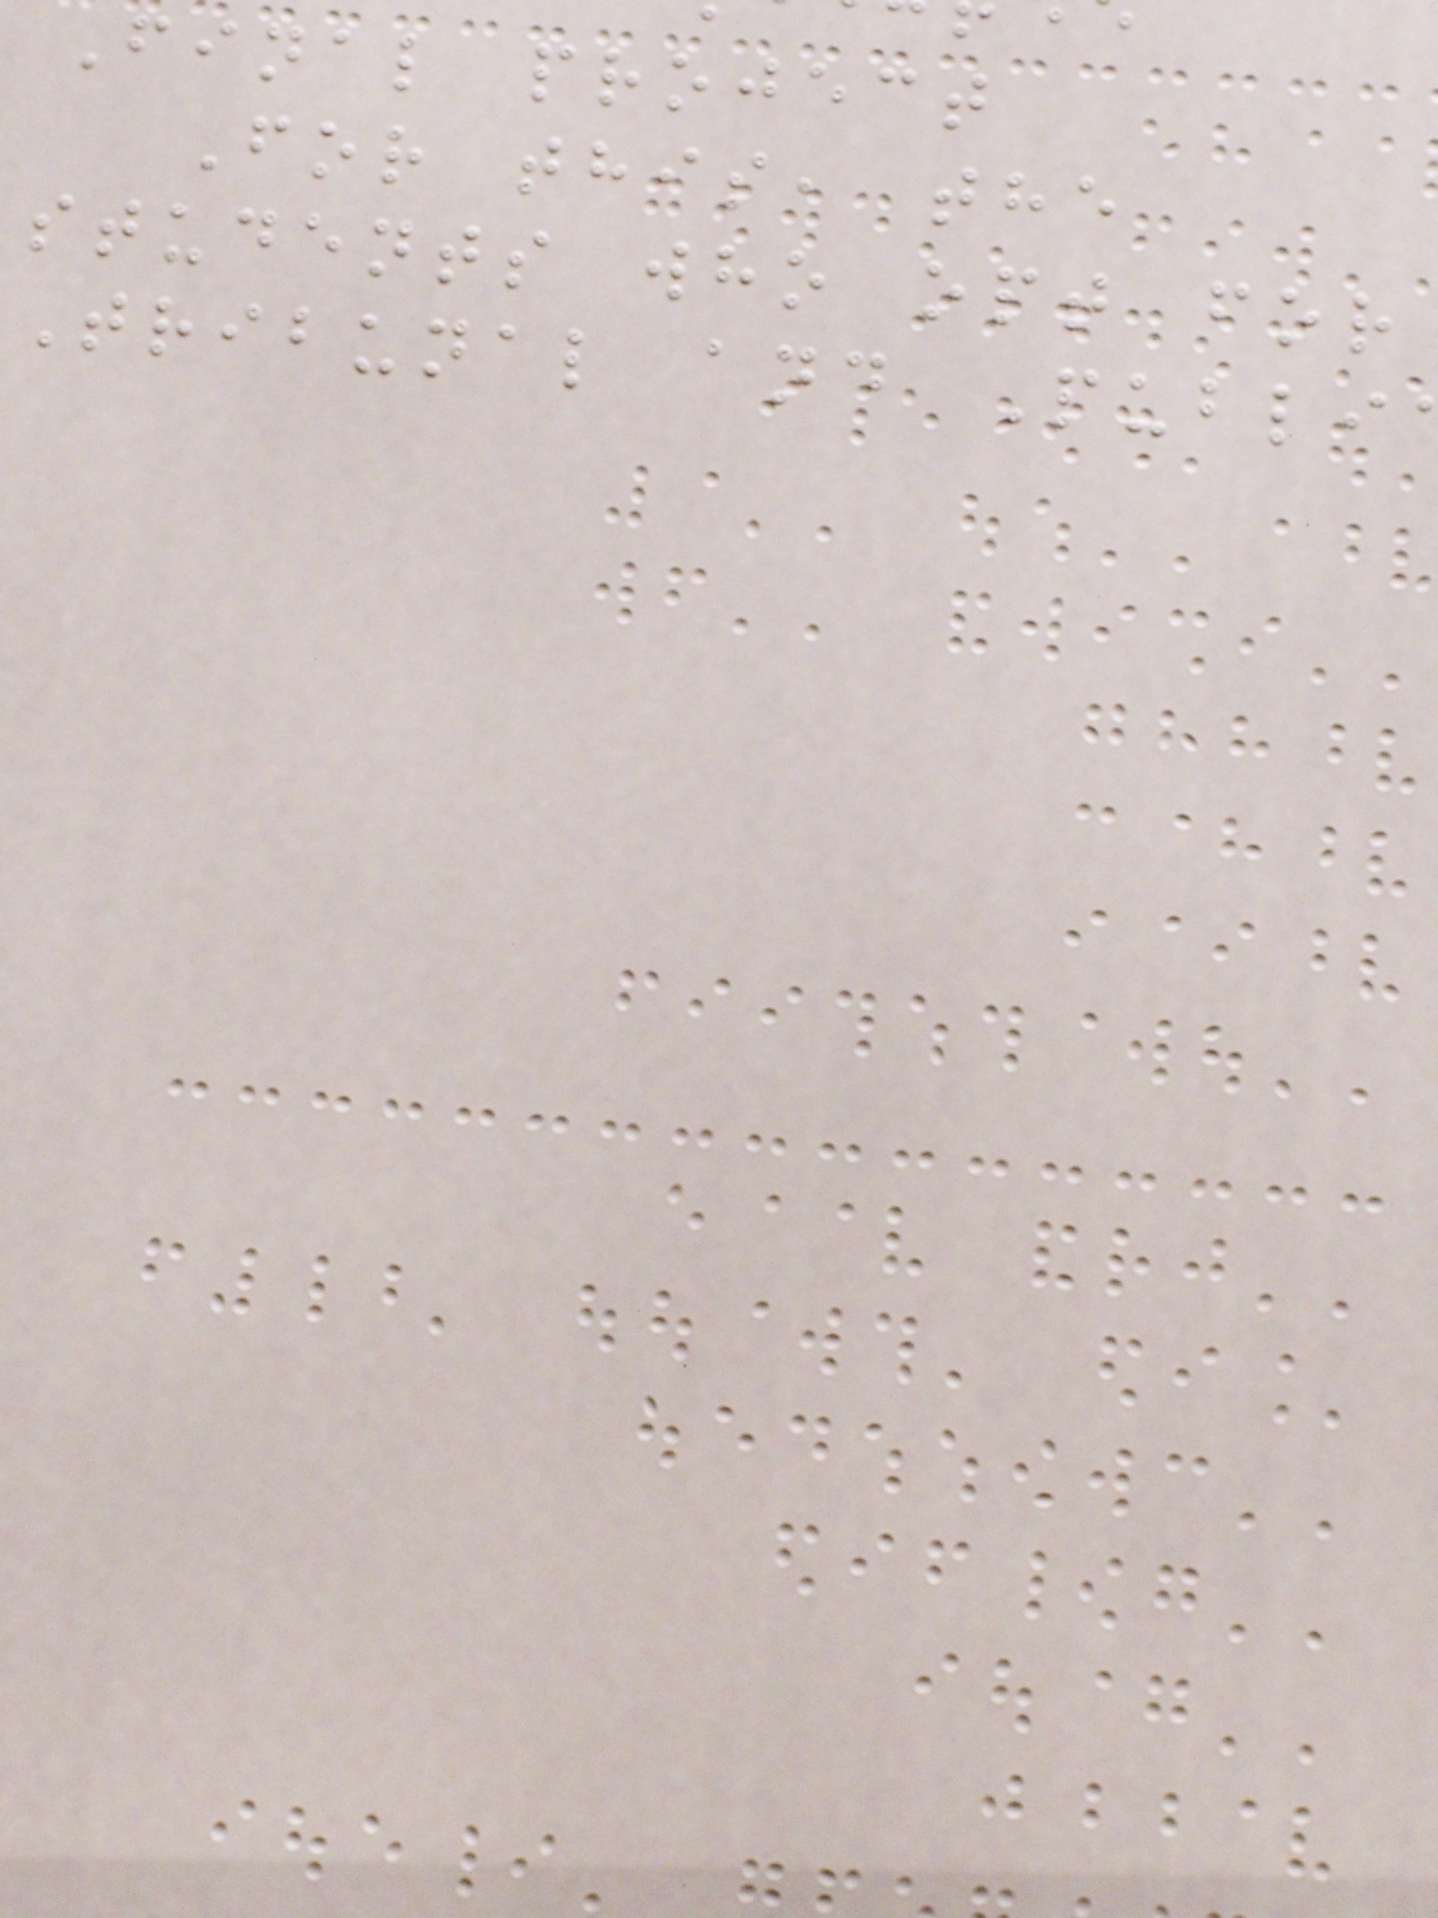Final project
For this, the
students who opt for
Tribunal and Publi
